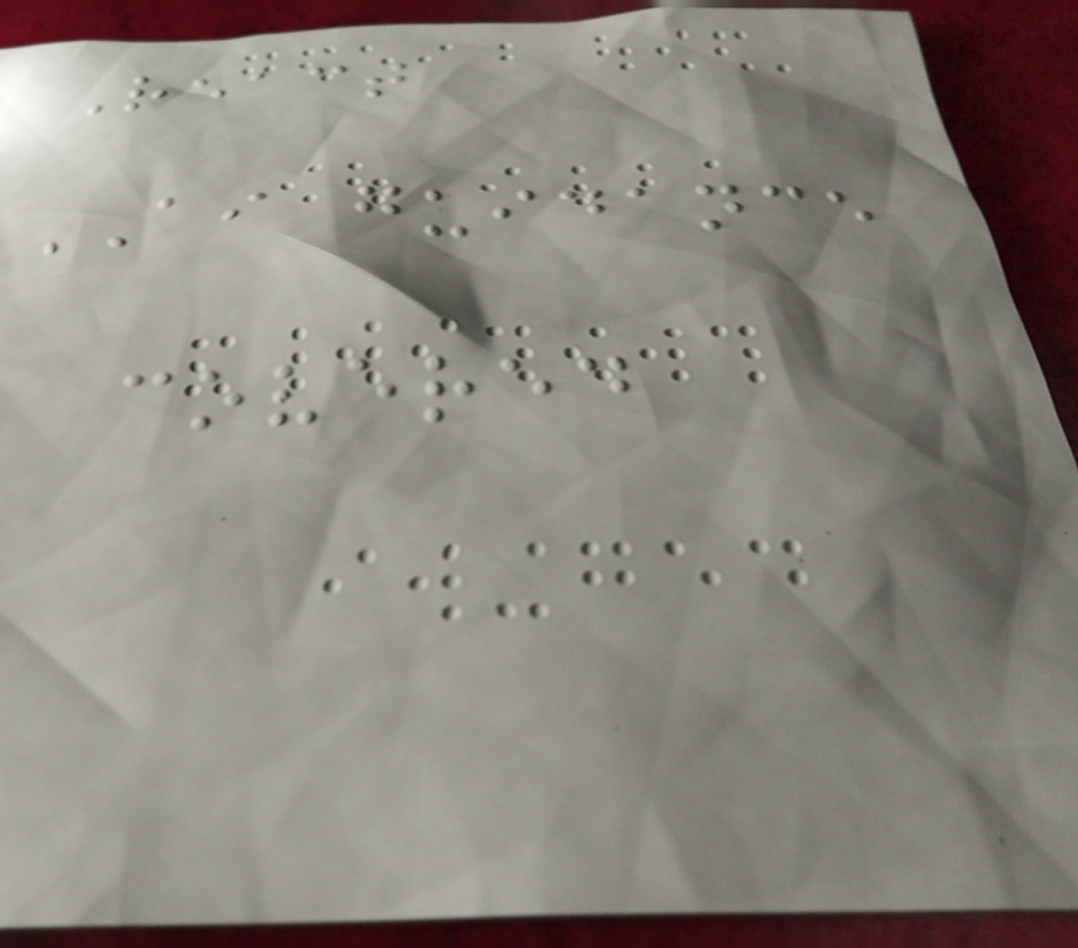React
AI guidance
covered
